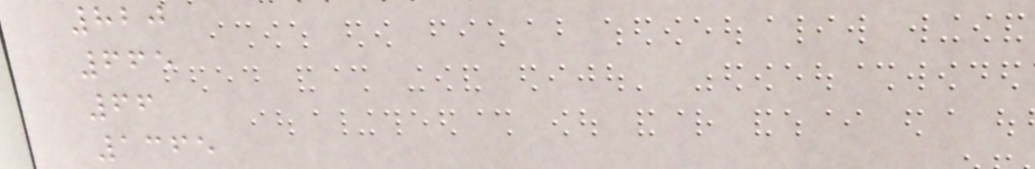820
665
66
1365
